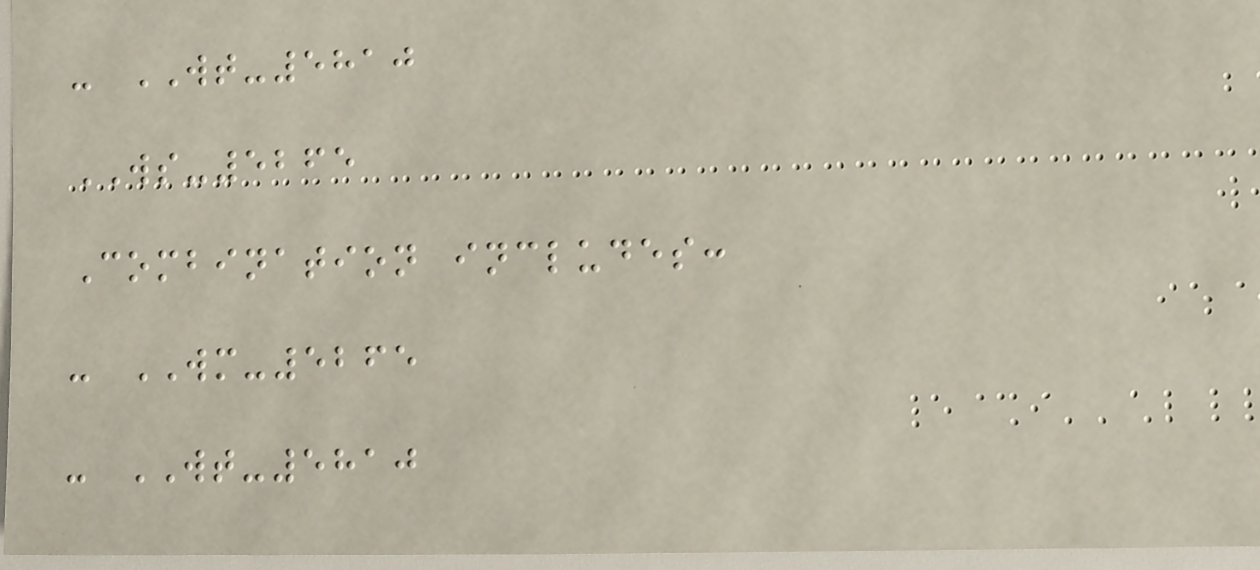- WT-5810
WS-5265
Combination includes:
- WM-5265
- WT-5810
